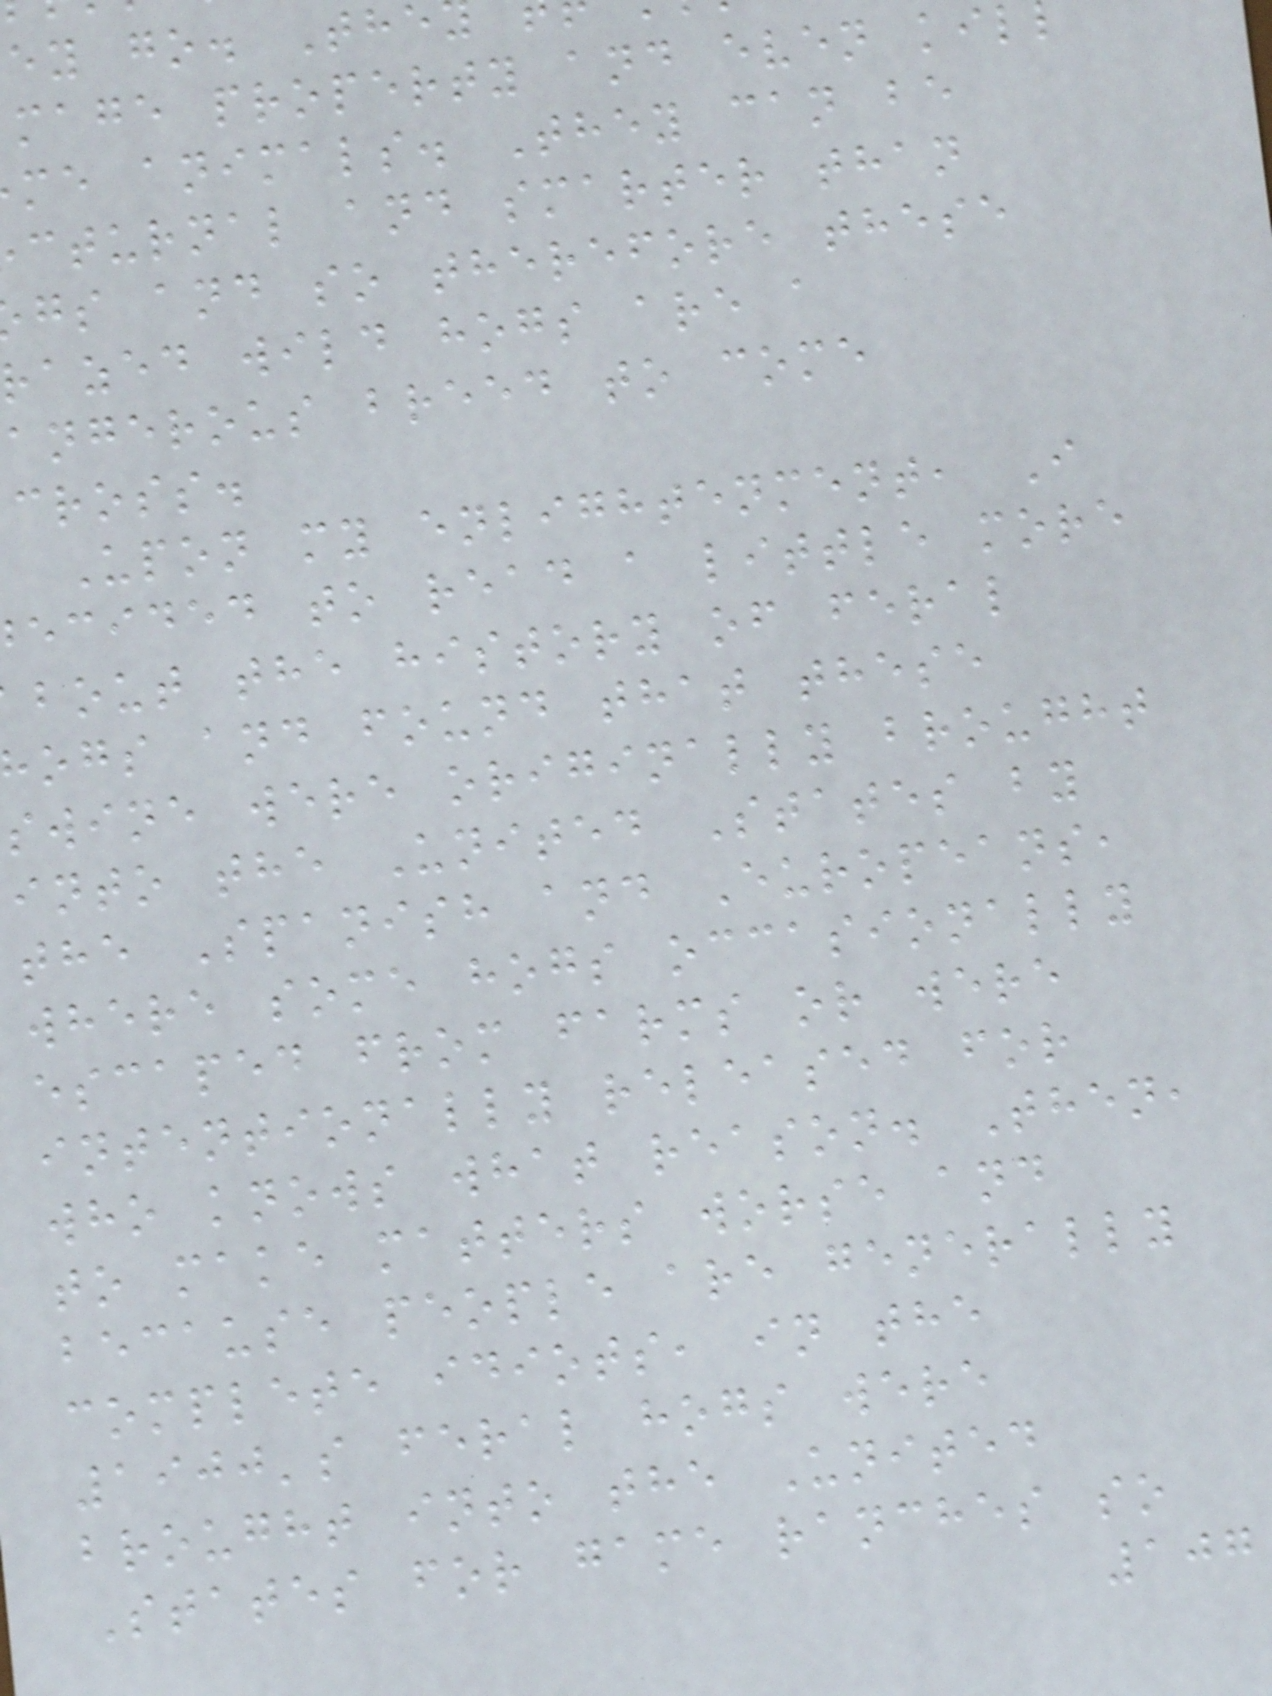ey go. The
mage property and even kil
me animals. They can be
cturnal and smarter than
gs and so therefore these
razed wild hogs are a
angerous breed to come
cross.
Upon my enlightenment, I
ecided to read a little more
bout the history of feral
ogs and found that these
swine were originally brought
into the United States by
the Spanish and Europeans,
where some hogs occasionally
escaped from farms or were
intentionally released for
who knows what reason. Then,
to make matters worse and
because people are generally
complete idiots, in the
1900's feral hogs were
brought into the United
States for game ranches so
107
